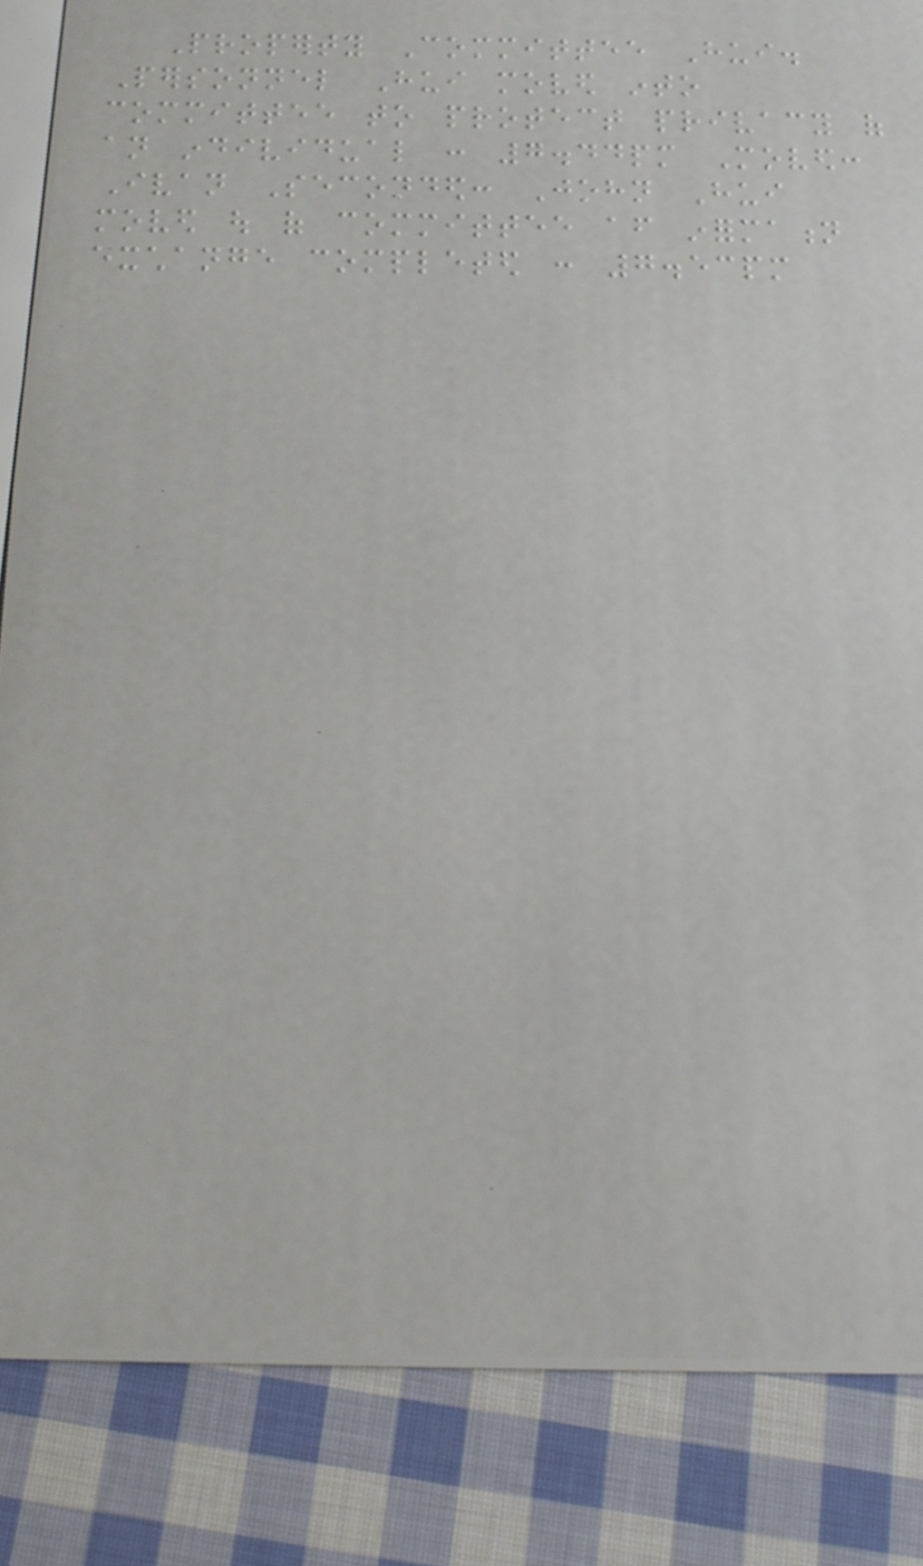Property Committee Hui.
Personnel Hui moved into
committee to protect privacy of
an individual : 7.44pm Moved:
Ivan Seconded: John Hui
moved out of committee after information
exchange completed : 7.53pm
